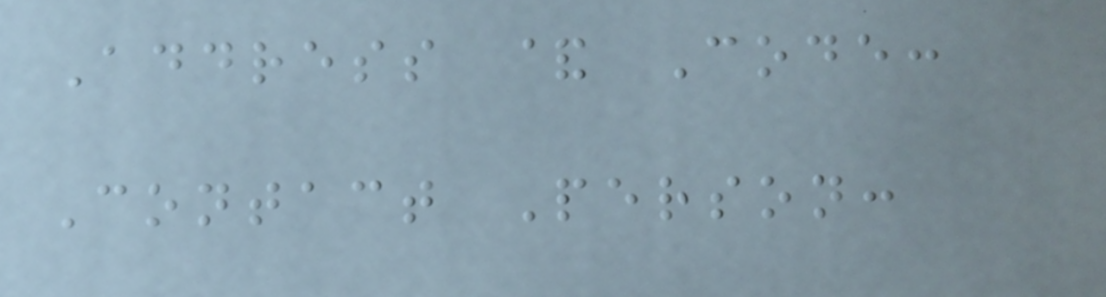Address & Code:
Contact Person:
